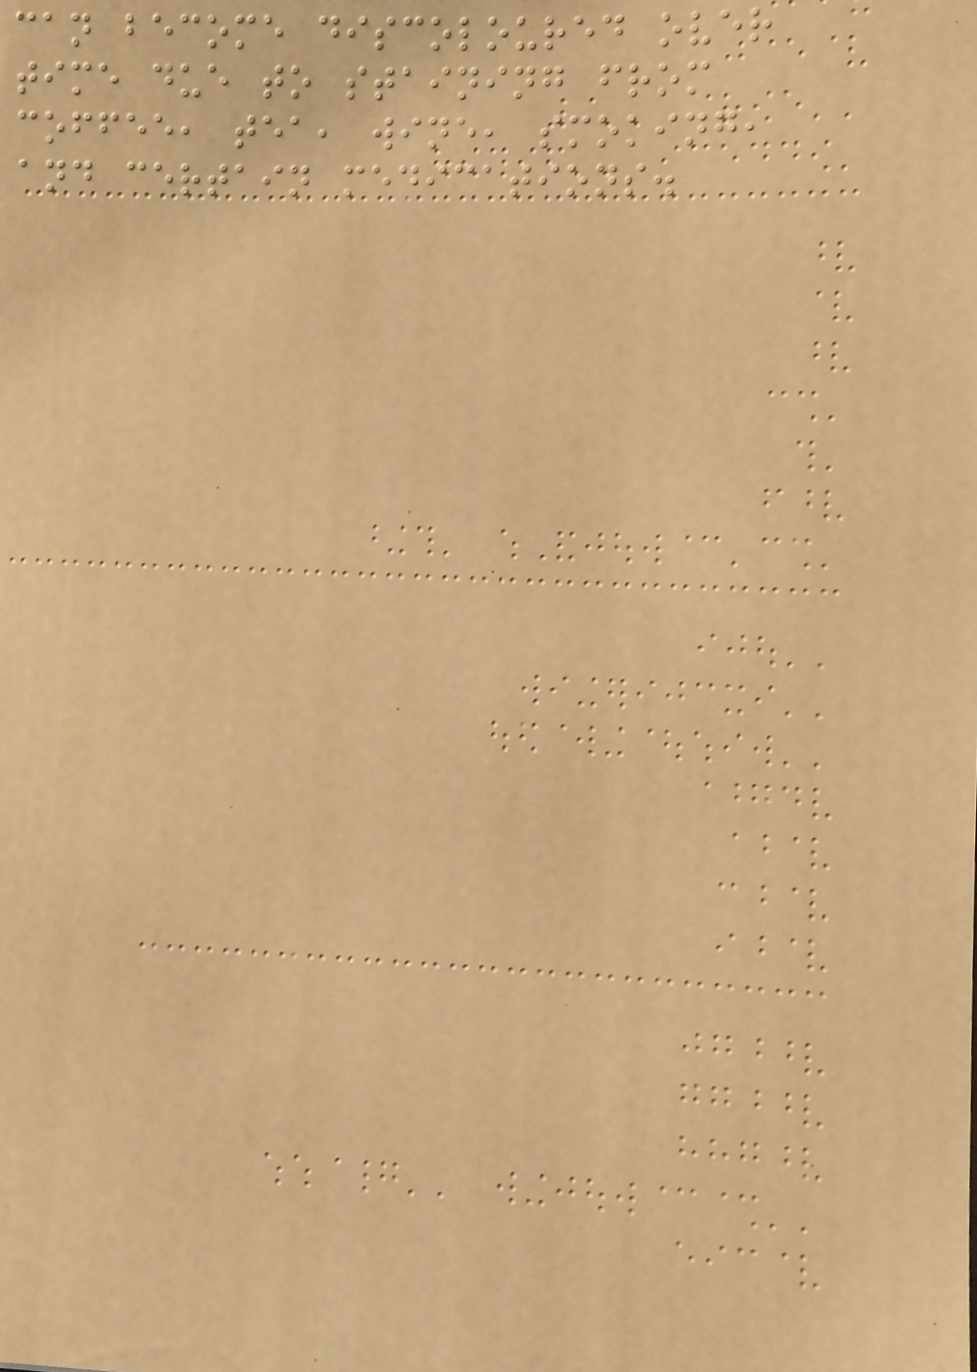can become discoloured over
time due to staining from
coffee, tea, wine, smoking,
and certain medications.
